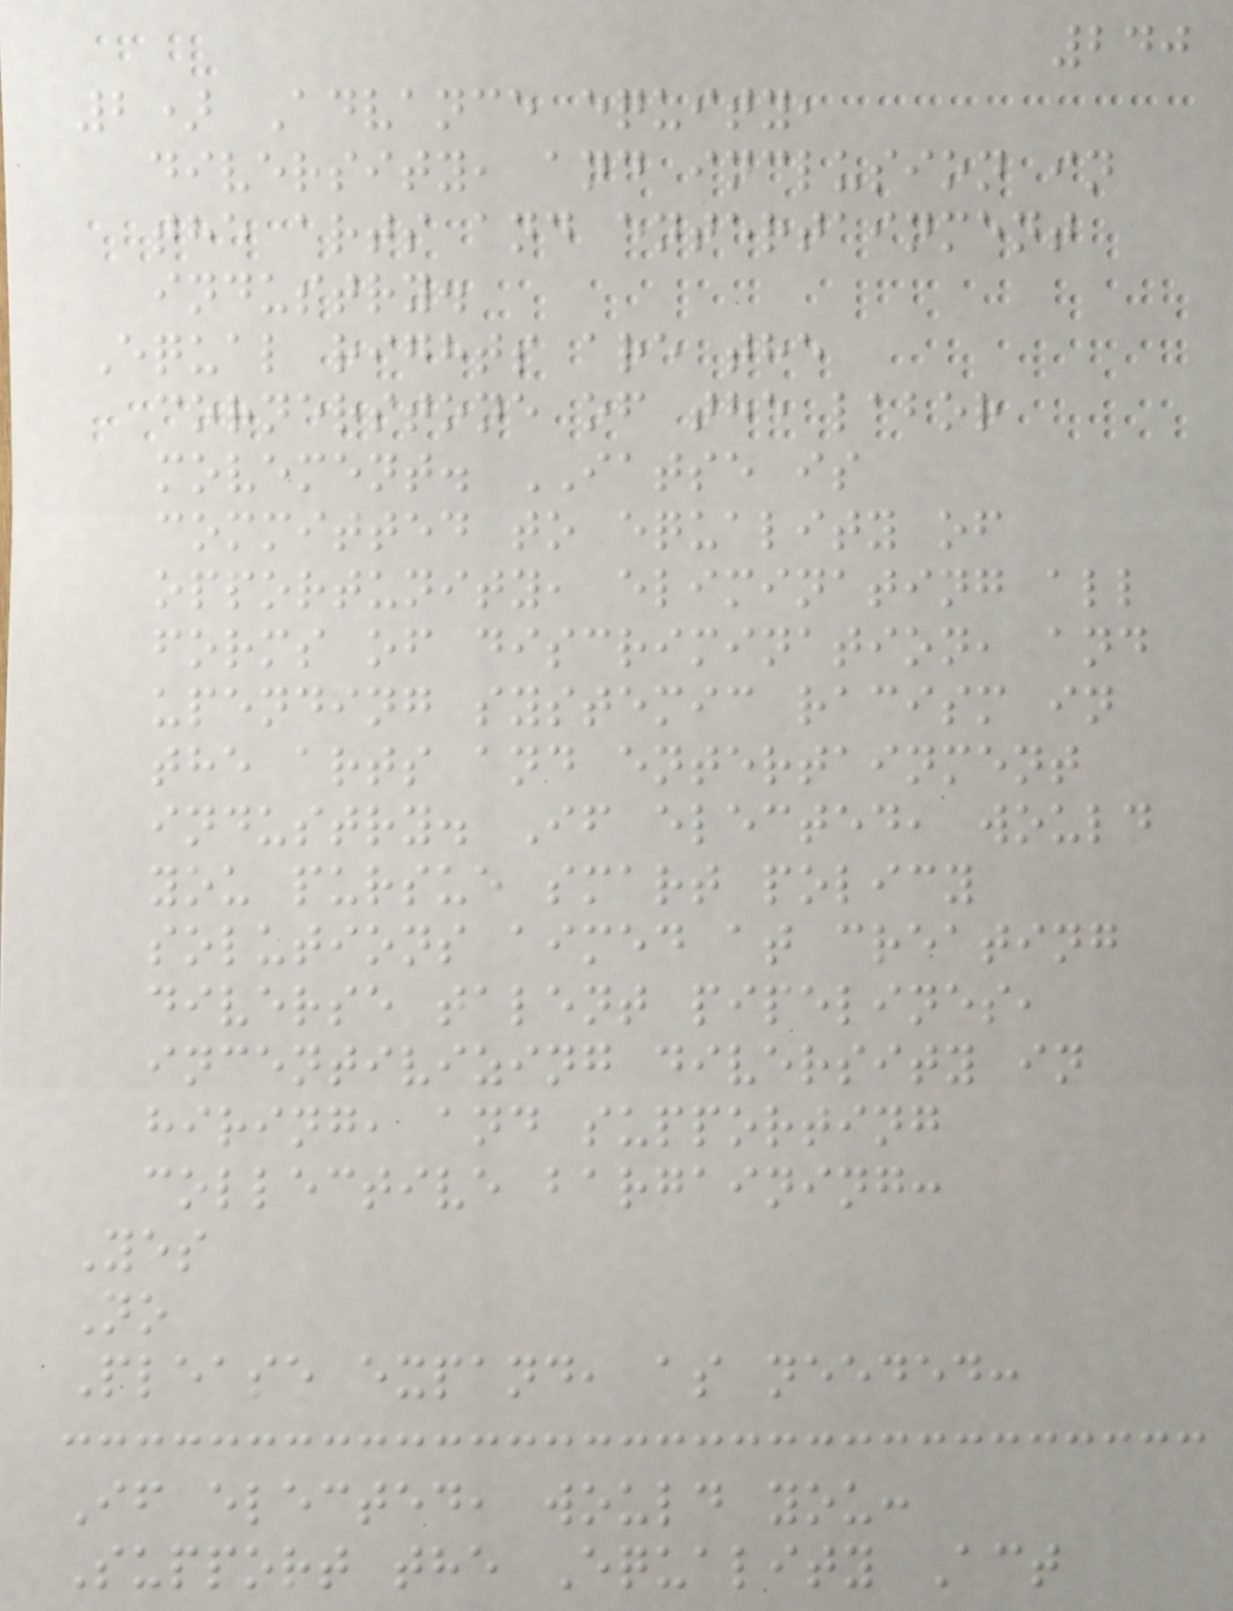240
2) Advance equity,
diversity, and inclusion in
the arts and entertainment
industry.
Equal rights are the
cornerstone of the labor
movement. IATSE is
committed to equality of
opportunity, eliminating all
forms of discrimination, and
upending systemic racism in
the arts and entertainment
industry. If elected, would
you pursue smart policy
solutions aimed at creating
diverse talent pipelines,
incentivizing diversity in
hiring, and supporting
collective bargaining:
Yes
No
Please expand, as needed:
If elected, would you:
Support the Equality Act
